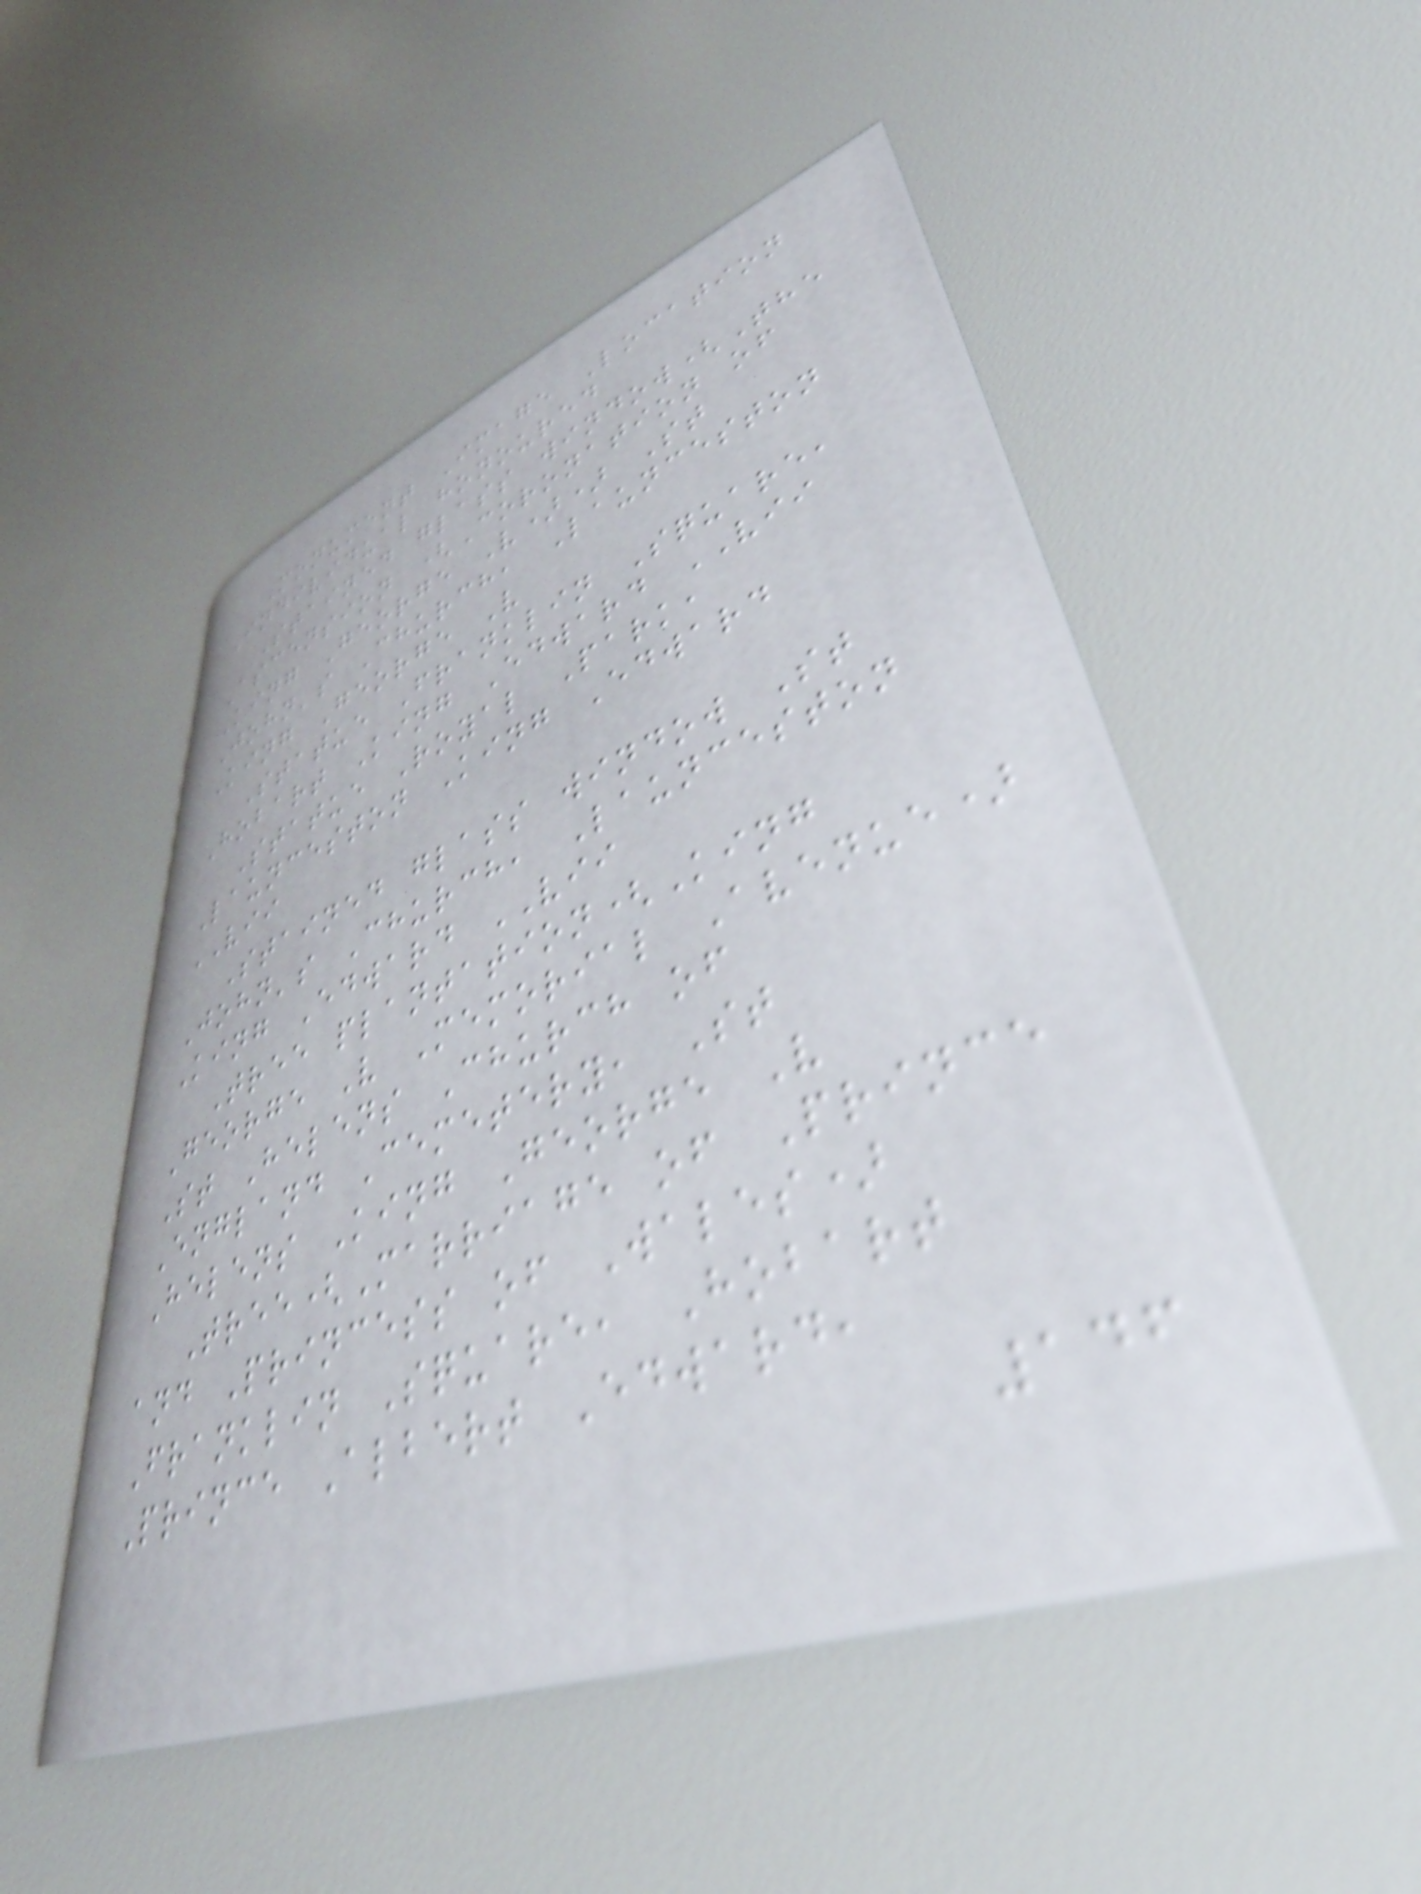Monument Image Location
Individual honoured
Stained glass window(The
Ascension (Coronation of
King George V)) St
John's Church, Launceston
King George V
Statue Franklin Square,
Hobart King Edward VII
Statue Royal Park,
Launceston King Edward
VII
Stained glass window St
John's Church, Launceston
King Edward VII
Tree plantation(King
George V Memorial Avenue)
St Helens Church of
England Cemetery, St
Helens King George V
Tree(Marriage of Prince
and Princess of Wales)
Franklin Square, Hobart
Prince Albert Edward,
146
